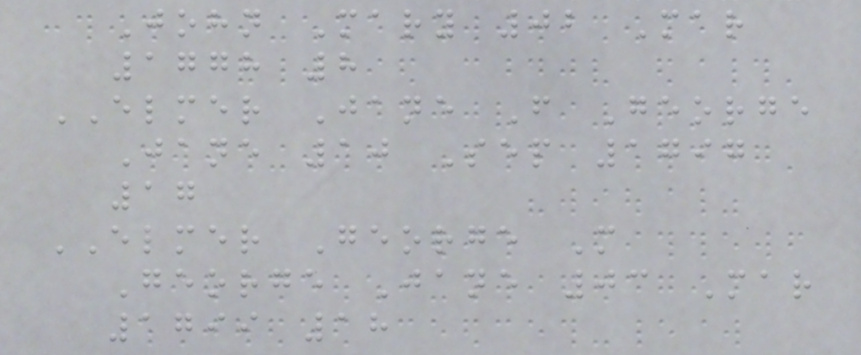John Mary 02 Mar
1778 8
ELMER Jane F George
Jane 10 Sep 1797
17
ELMER George M
George Jane 03 Mar
1799 18
